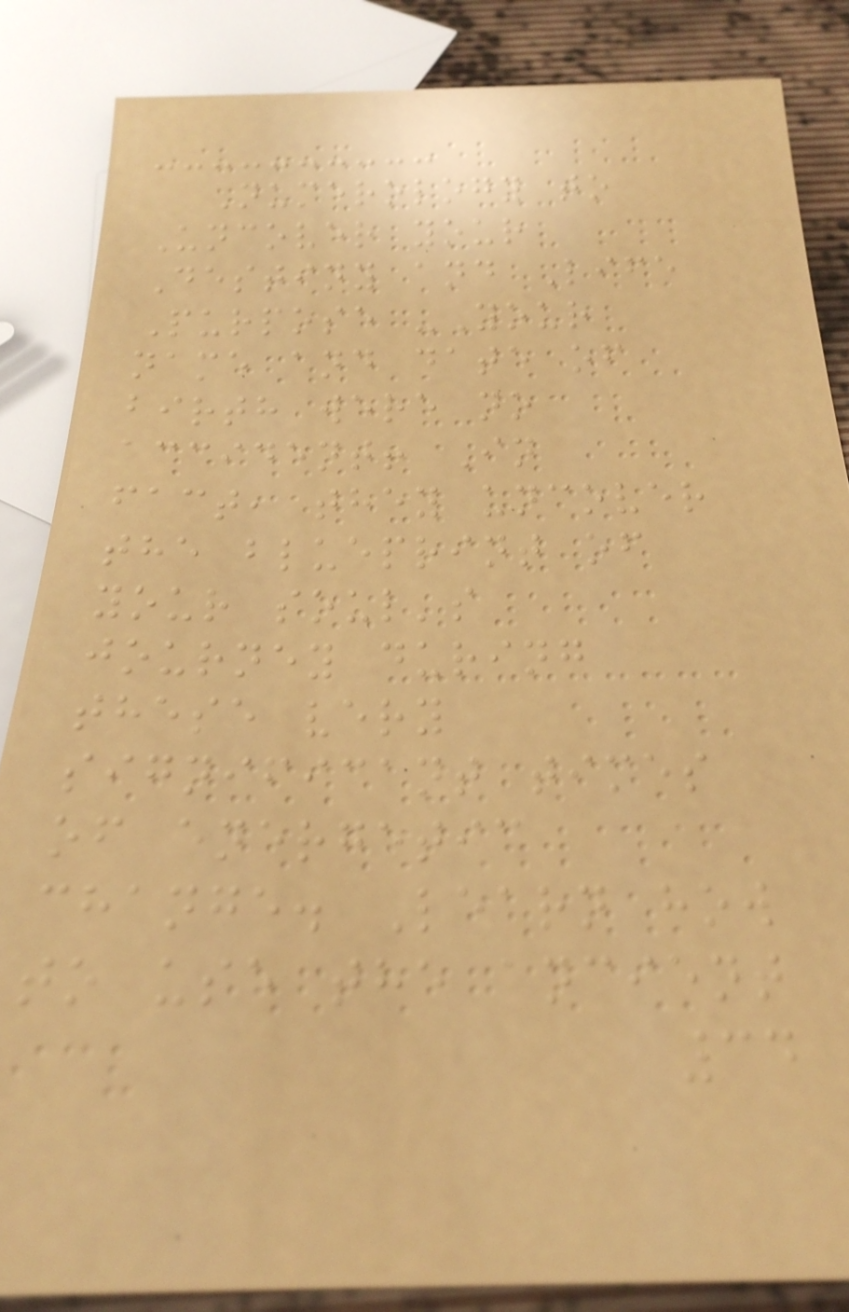Numerology to
Uncover your
Destiny and Life
Purpose -Your
name and date of
birth were no
accident! In
fact, they uncover
the blueprint of
your soul's
journey during
these very
significant times
of energetic
change. Learn how
to use the ancient
34
